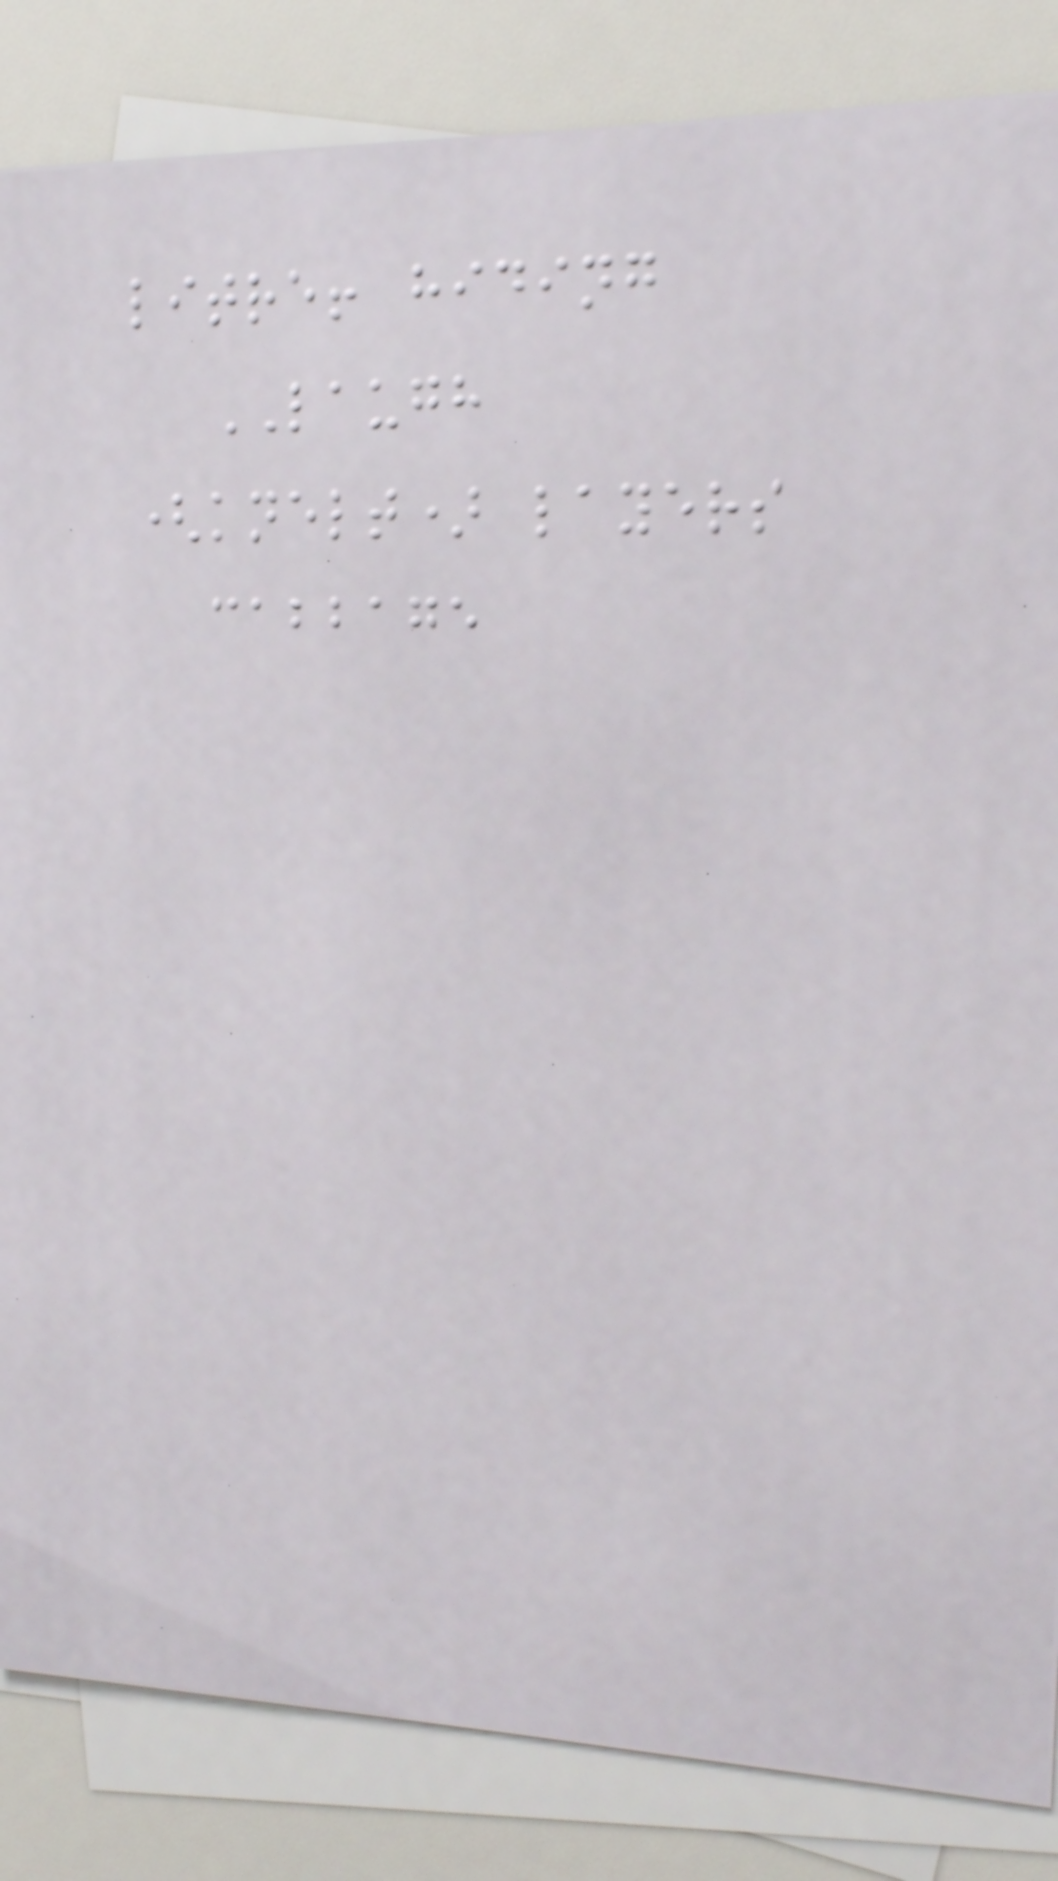litre! hiding
LAUGH
(knelt) layers
cabbage
